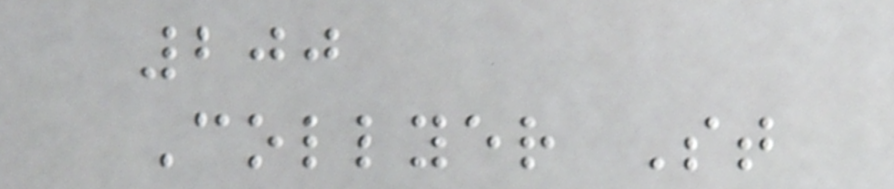200
Collyer St
